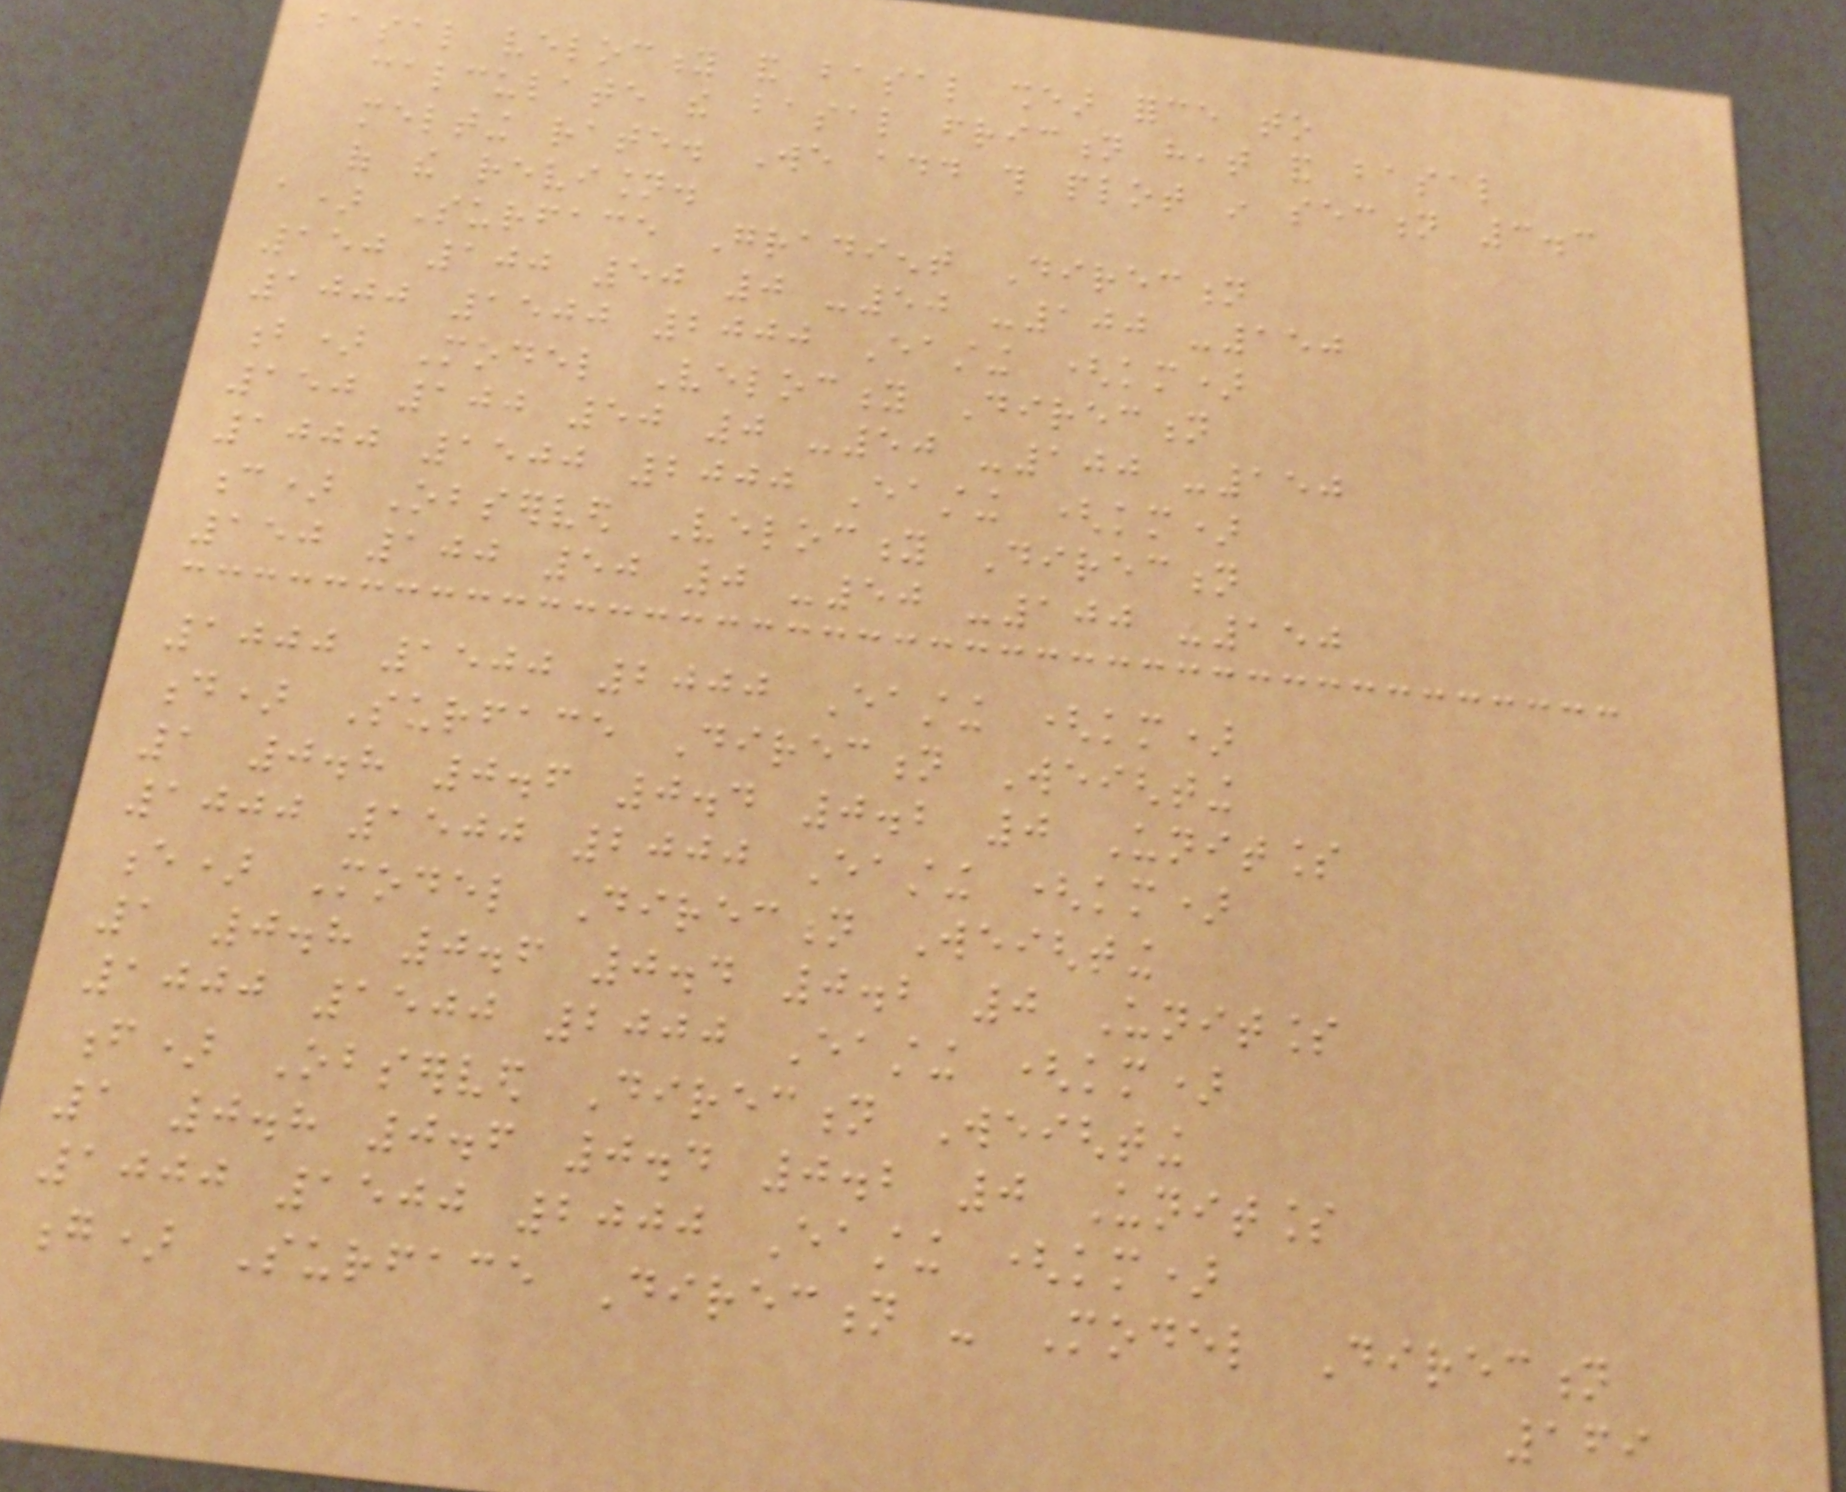basal velocity and basal shear force to
calculate the basal friction heat and basal
melting rate. We add this plot in section 3.3
of the revision.
a) Surface Gradient Direction
150 100 50 0 -50 -100 -150
1000 1500 2000 Easting (km)
b) Model Velocity Direction
150 100 50 0 -50 -100 -150
1000 1500 2000 Easting (km)
c) Observed Velocity Direction
150 100 50 0 -50 -100 -150
1000 1500 2000 Easting (km)
d) Surface Direction Weighting
1 0.8 0.6 0.4 0.2 0 Unitless
1000 1500 2000 Easting (km)
e) Model Direction Weighting
1 0.8 0.6 0.4 0.2 0 Unitless
1000 1500 2000 Easting (km)
f) Observed Direction Weighting
1 0.8 0.6 0.4 0.2 0 Unitless
1000 1500 2000 Easting (km)
g) Surface Direction - Model Direction
169
